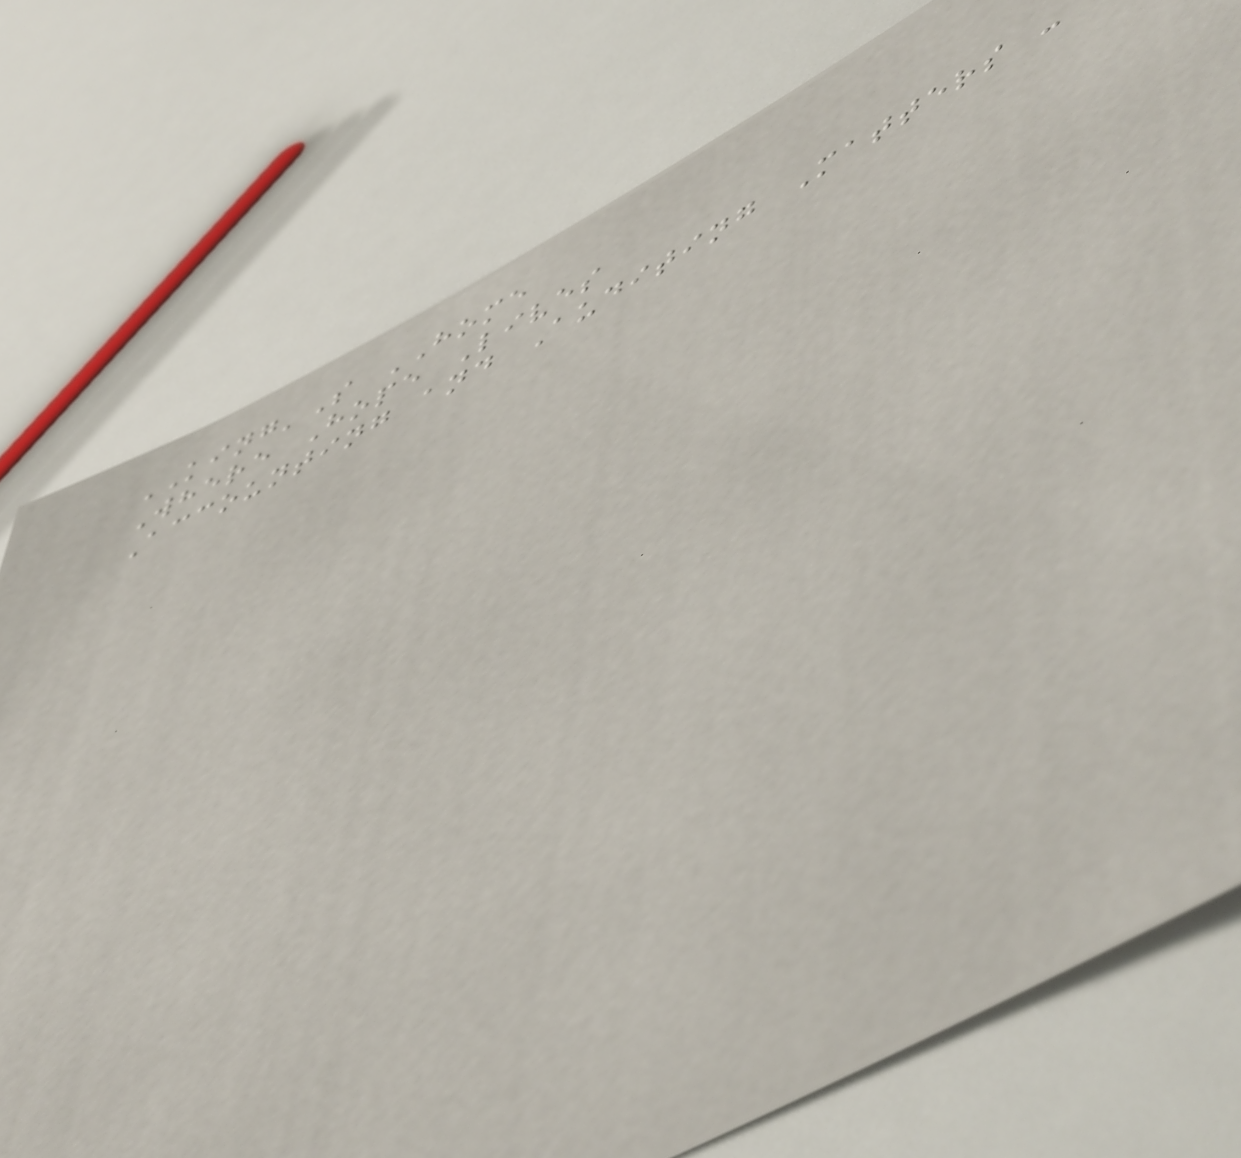KING'S HOME
Where Hope Lives
Accounting and Auditing Matters -
